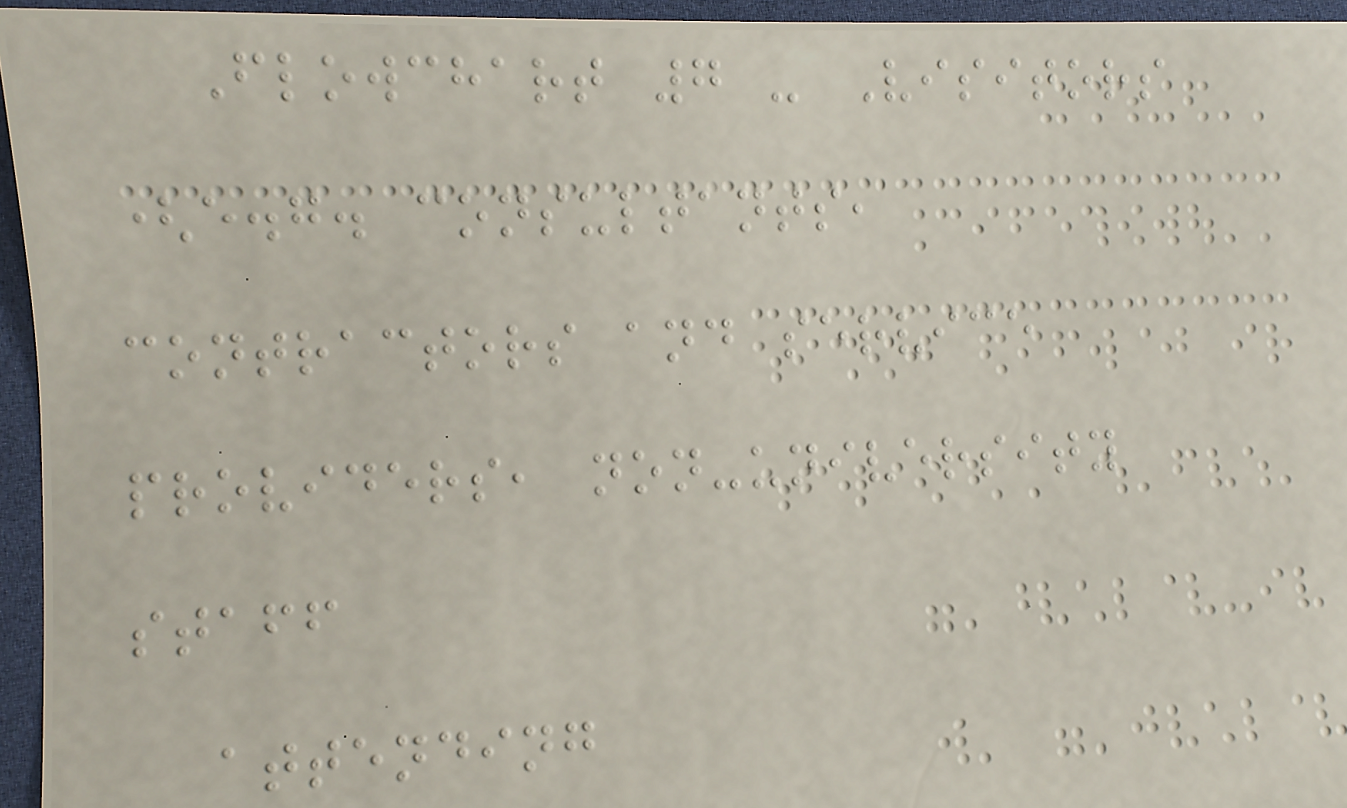Flowchart 7 - Visitors
(e.g. consultants,
contractors and service
providers, non-university
staff
attending
